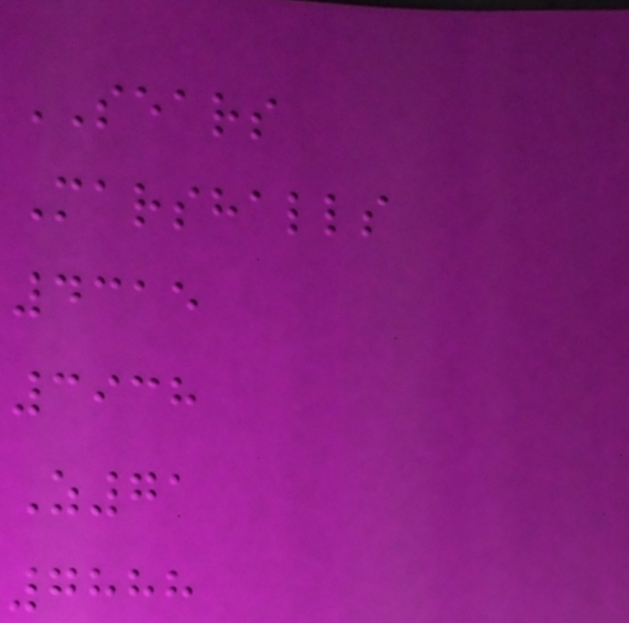SEARS
Marshalls
4315
3938
Z71
7888
